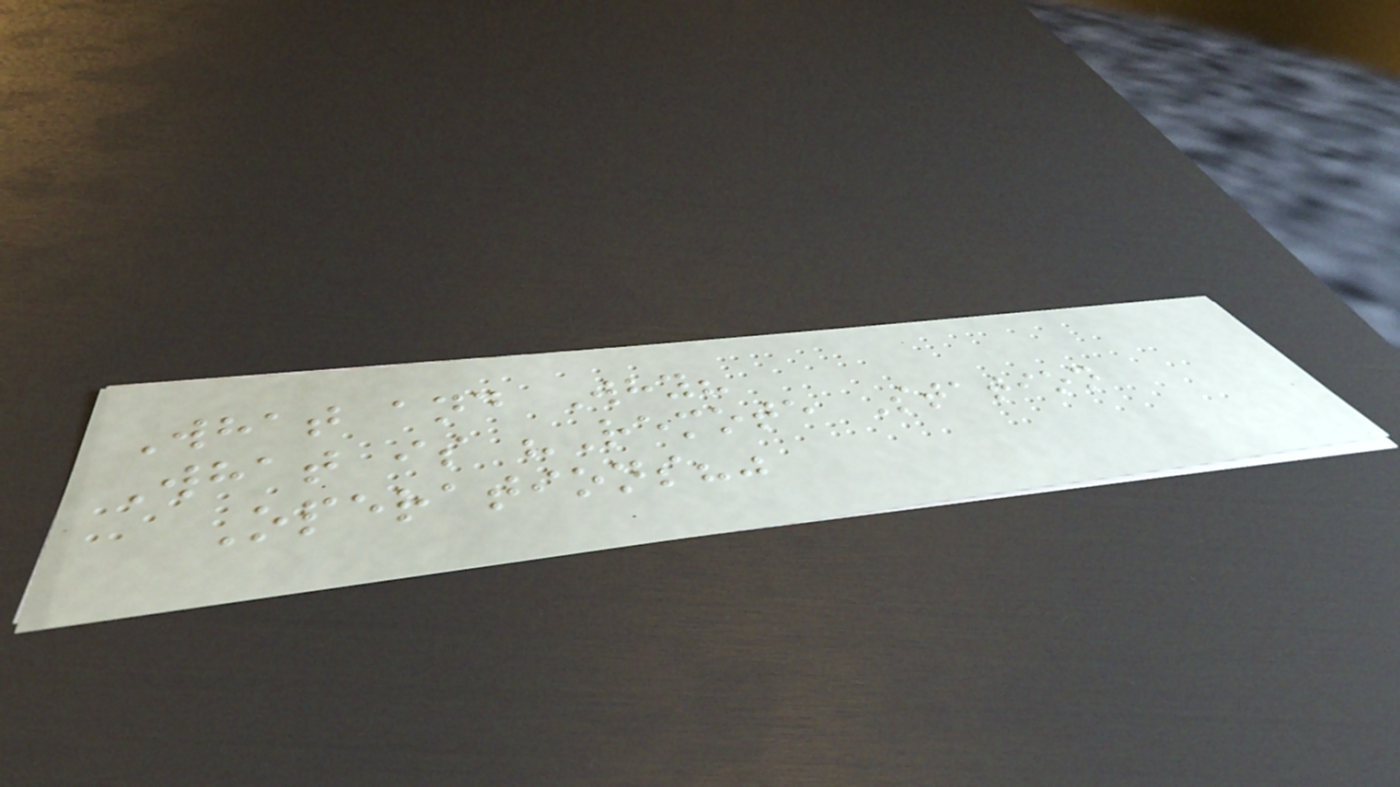What and Why?
What is "Remote Station
Operations?"
